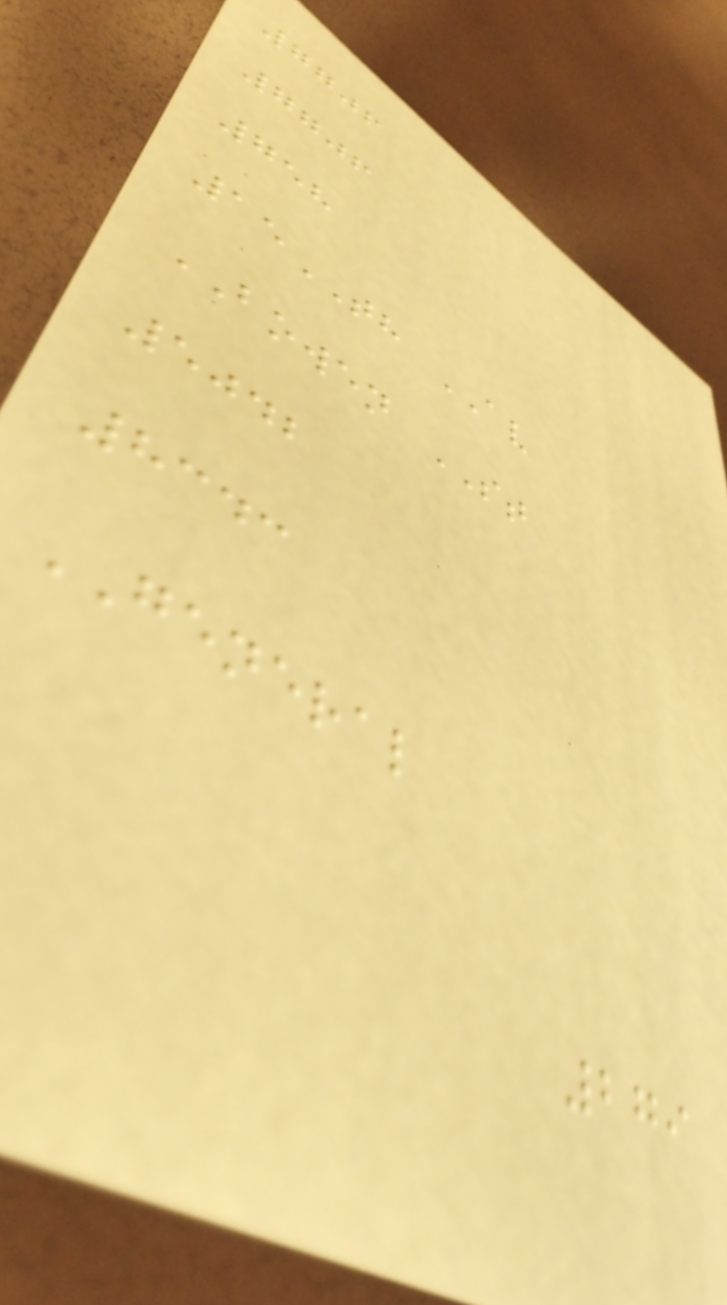7706
7706
758
15TH AV
BOWEN ST
5042
8343
GENERAL
279
